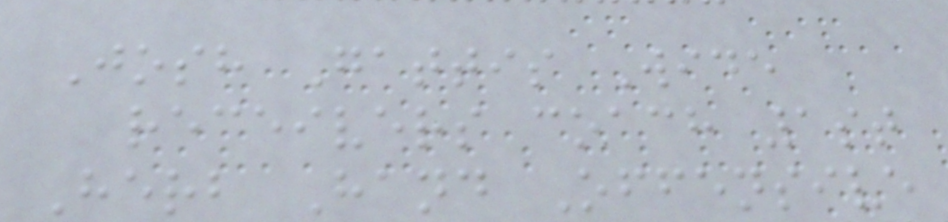Josh Gattis Wide
receivers coach 1st
Herb Hand Offensive
